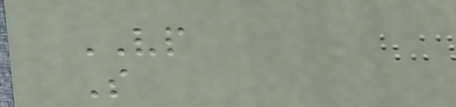VP
S
